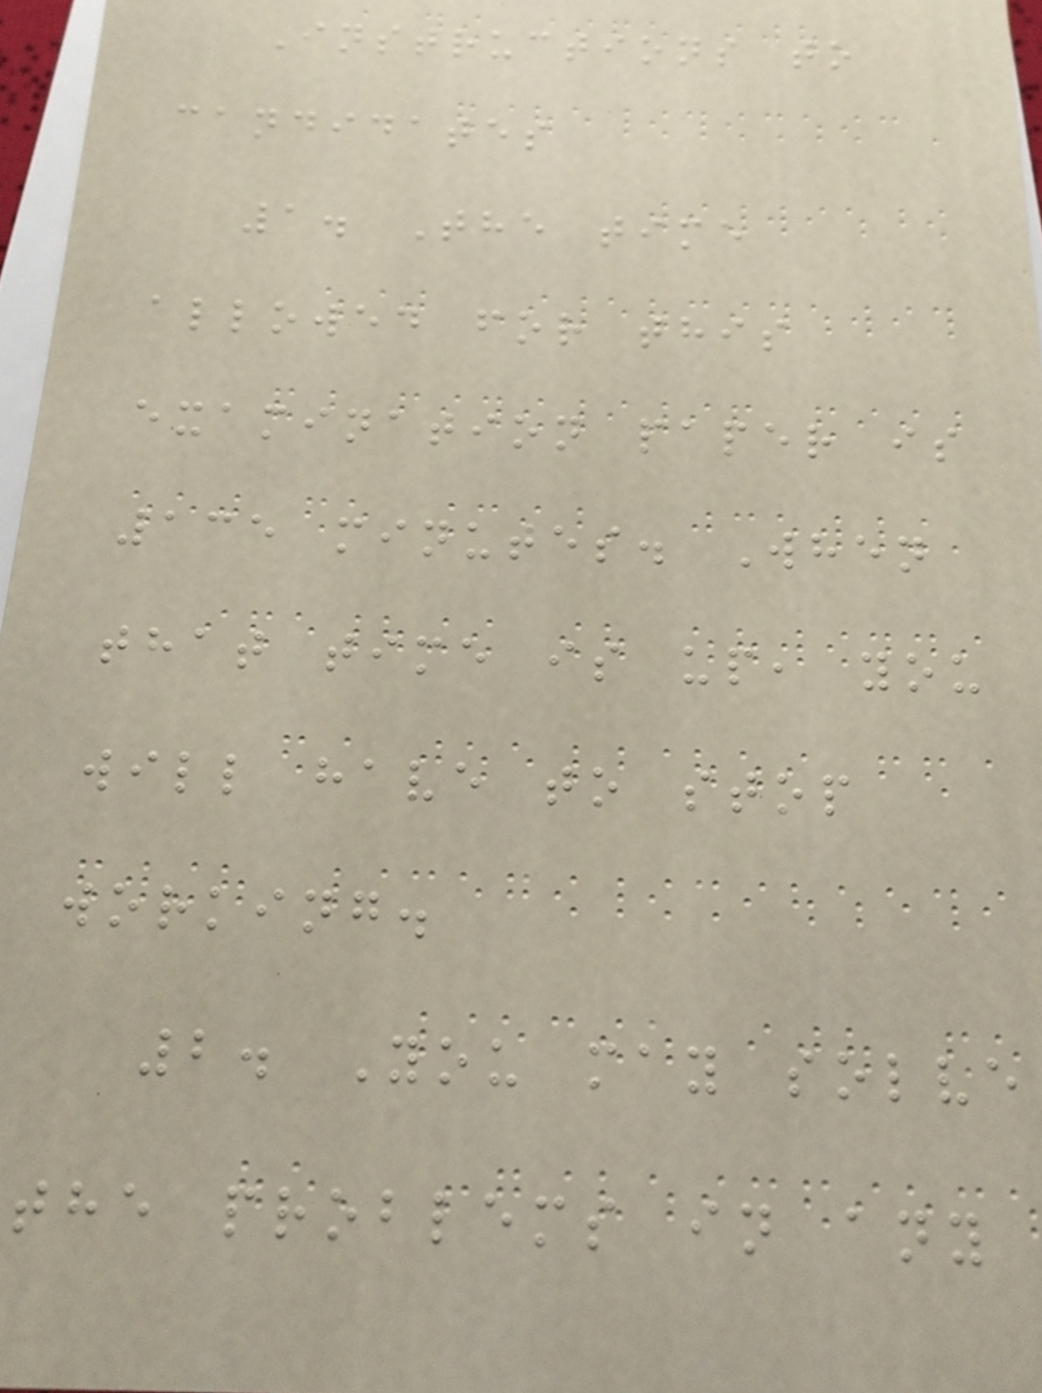Instructions to
candidates
1. The time
allowed for this
examination paper is
135 minutes. When
that time is up, you
will have to stop
working.
2. You may solve
the problems in any
